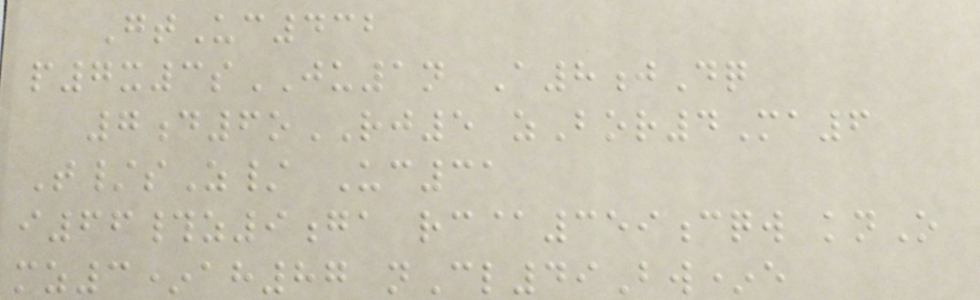GtUc432
p7x3sJU1n A8jDq
7d6oRJ5 zBor4Ma6
T/sZ/ Uc31
i66#z9ga rc@359cqw knO
mz3*ah87 nCl49Bw*e
